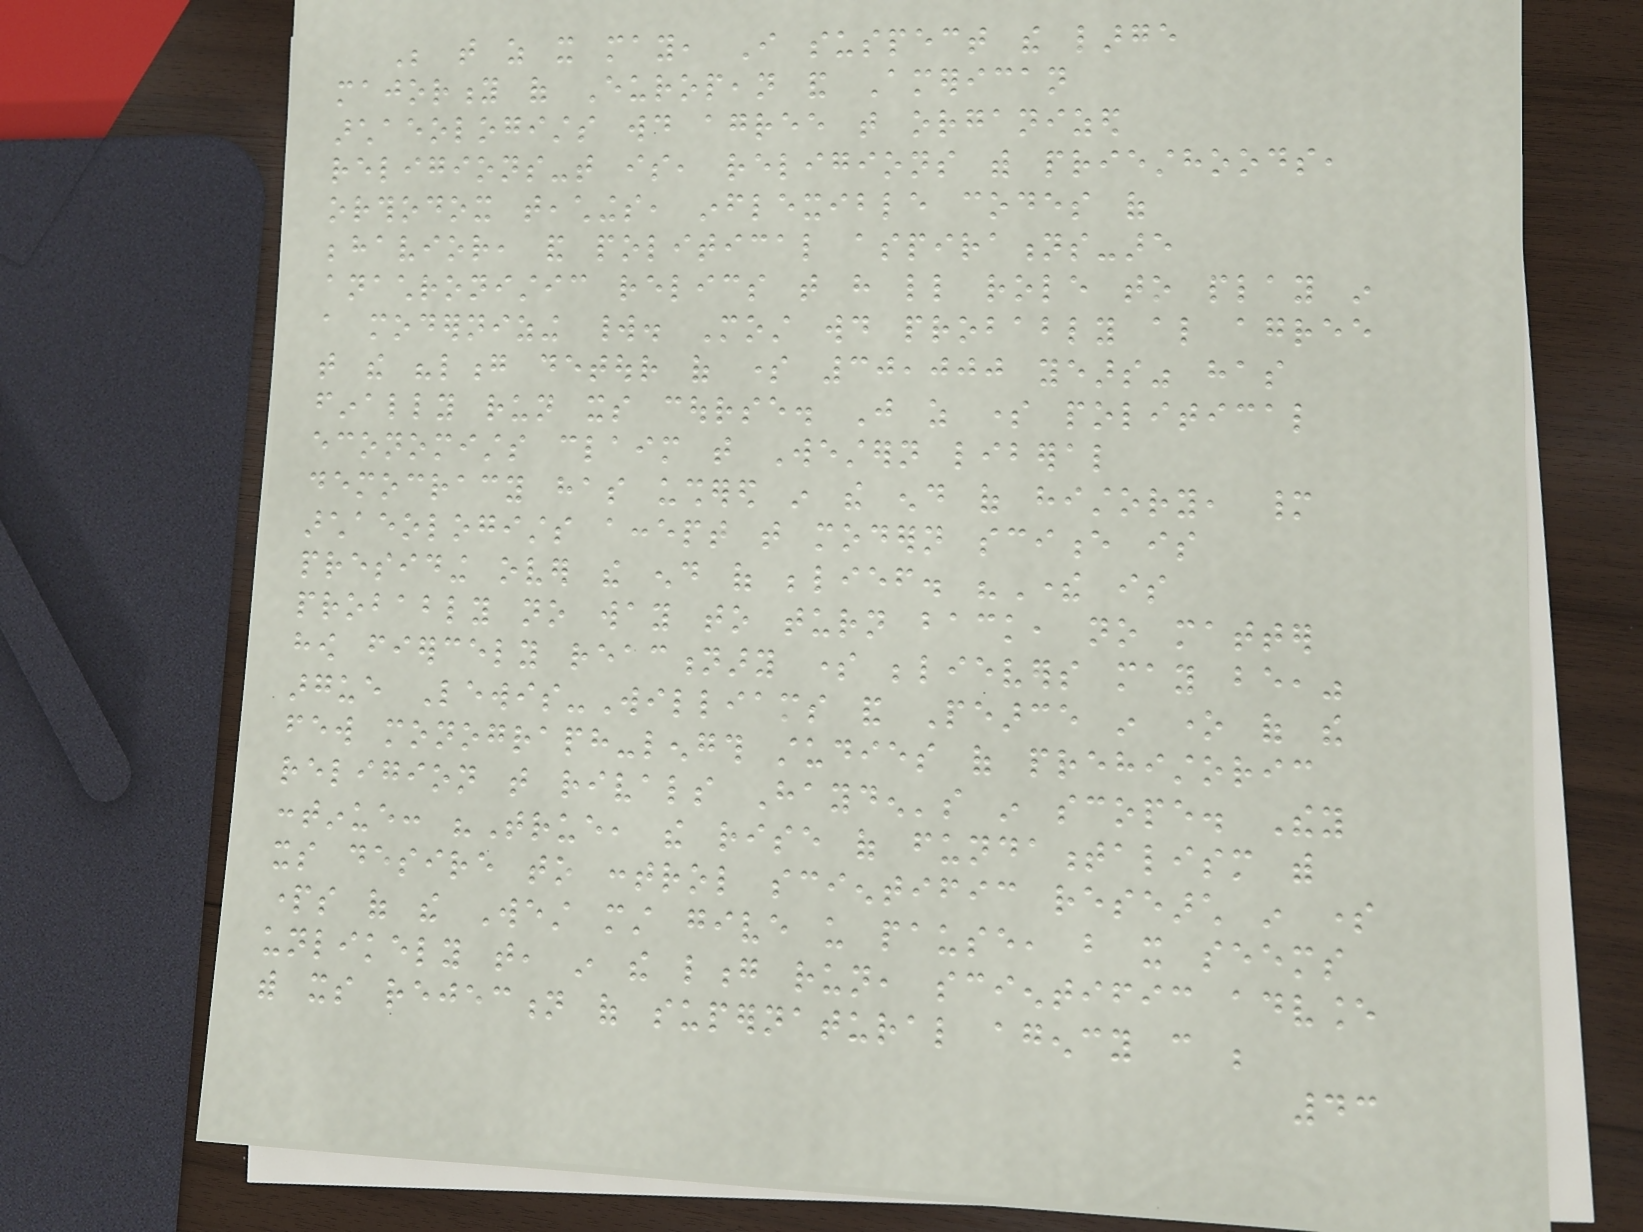Be that as it may, I suspect the large
majority of European and American
archaeologists would agree that organized
religions-that is, religions with priesthoods,
orthodox teachings, inflexible codes of
behavior, and political aspirations-are
anachronistic relics that have little role to play in
a modernizing world. Most would probably also agree
that the "long detour of some 30,000 years" has
finally run its course. Just as some political
economists claim that Western liberal
democracy has ushered in the end of history, many
archaeologists accept that modern science is
presiding over the end of belief. "There is
probably no way to turn back, no matter
how fiercely reactionary some believers may be,"
argue Lewis-Williams and Pearce in one of the
few monograph-length studies of prehistoric
religion that rivals Hayden's in scope. They
continue: "True, the rise of fundamentalism with
its desire to control scientific research in some
parts of the West must give us pause, but it seems
unlikely that, in the long run, scientific advance
with its rejection of supernatural agency can be
43
